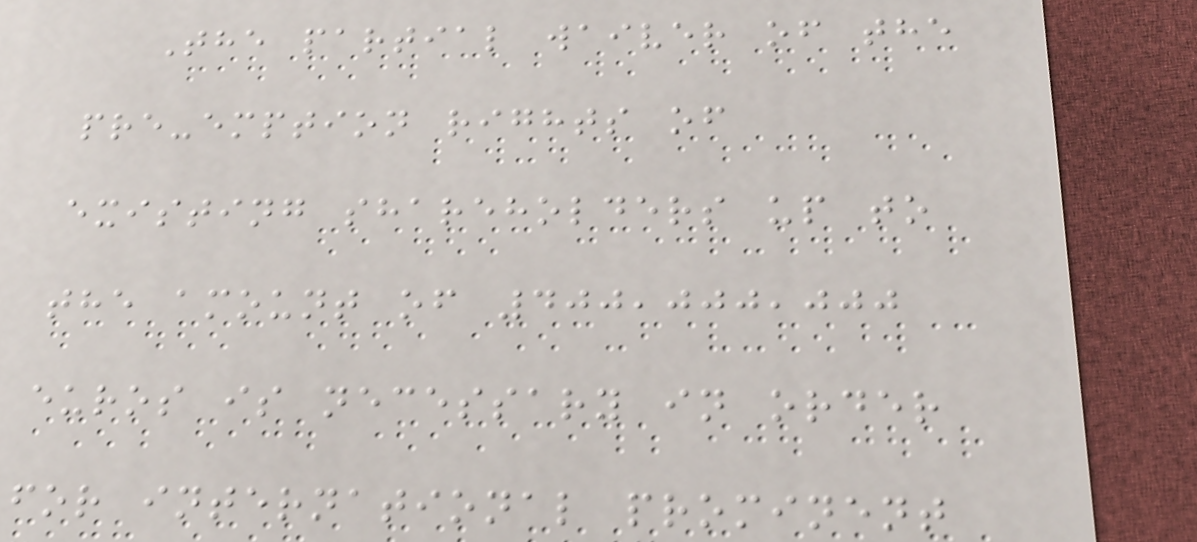The partial waiver of the
pre-emption rights of
existing shareholders up to
the amount of 400,000,000
euros is necessary in order
for international prominent
